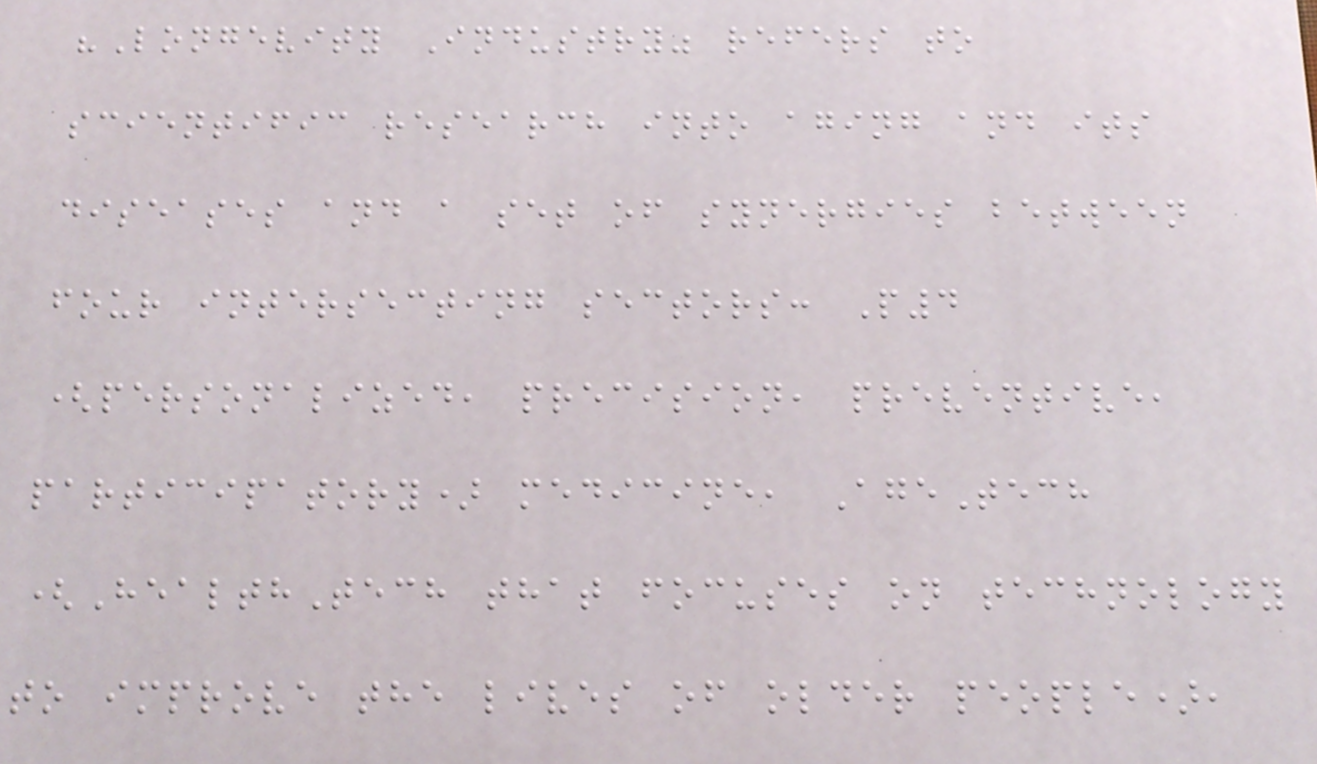"Longevity Industry" refers to
scientific research into aging and its
diseases and a set of synergies between
four intersecting sectors: P4
(personalized, precision, preventive,
participatory) medicine, AgeTech
(HealthTech that focuses on technology
to improve the lives of older people),
